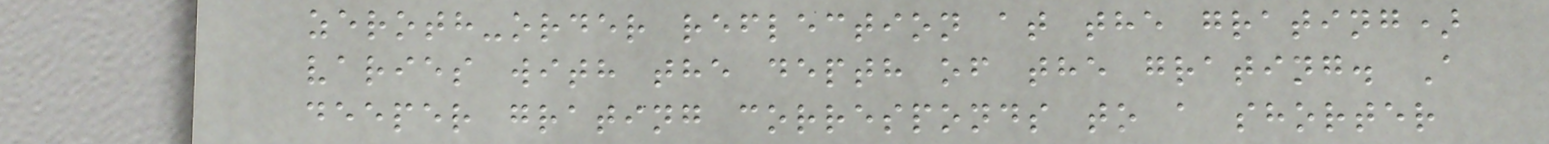zeroth-order reflection at the grating)
varies with the depth of the grating. A
deeper grating corresponds to a shorter
